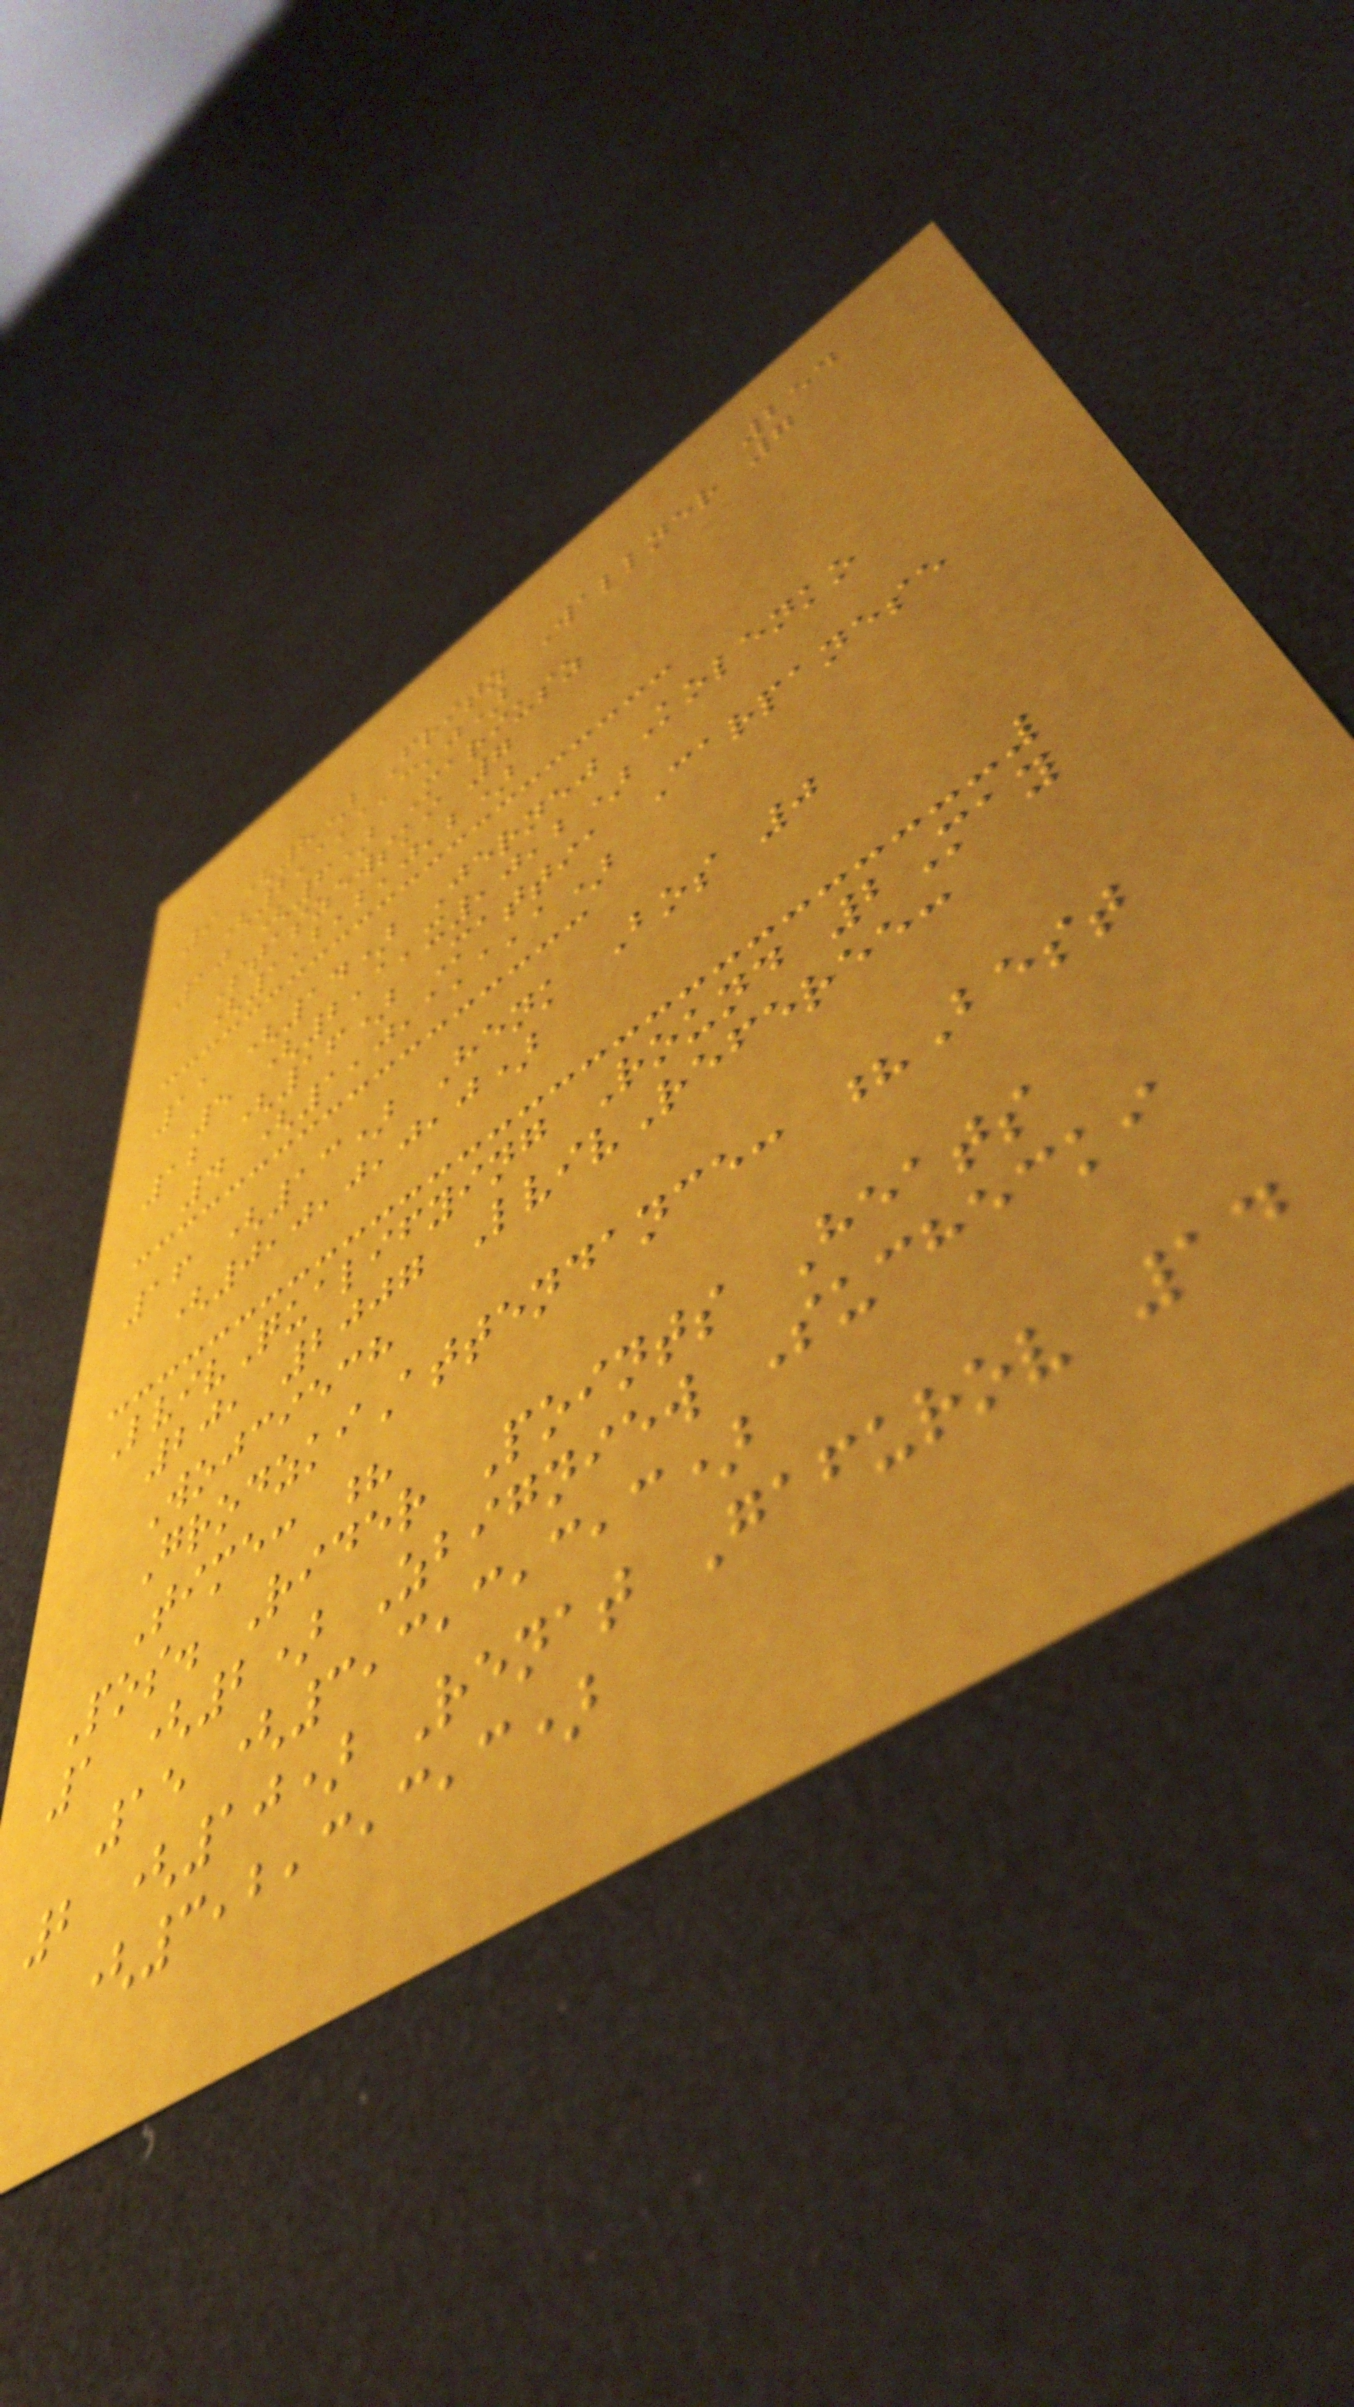254
9 (8) Fritz Wallner 7
(2,1,1,3,0)
10 (6) Mariusz
Staszewski 7
(1,2,2,0,2)
11 (14) Jernej Kolenko
5 (2,1,x,0,2)
12 (16) Mattia Carpanese
4 (1,0,1,1,1)
16 (13) Henk Bos 0
(0,0,0,0,0)
LvivQualifying Round 2May
20, 2007 LvivReferee:
Wojciech
GrodzkiAttendance: ?Best
Time: ?
Pos. Rider Points Heats
1 (2) Zbigniew Suchecki
15 (3,3,3,3,3)
2 (10) Renat Gafurov 14
(3,2,3,3,3)
